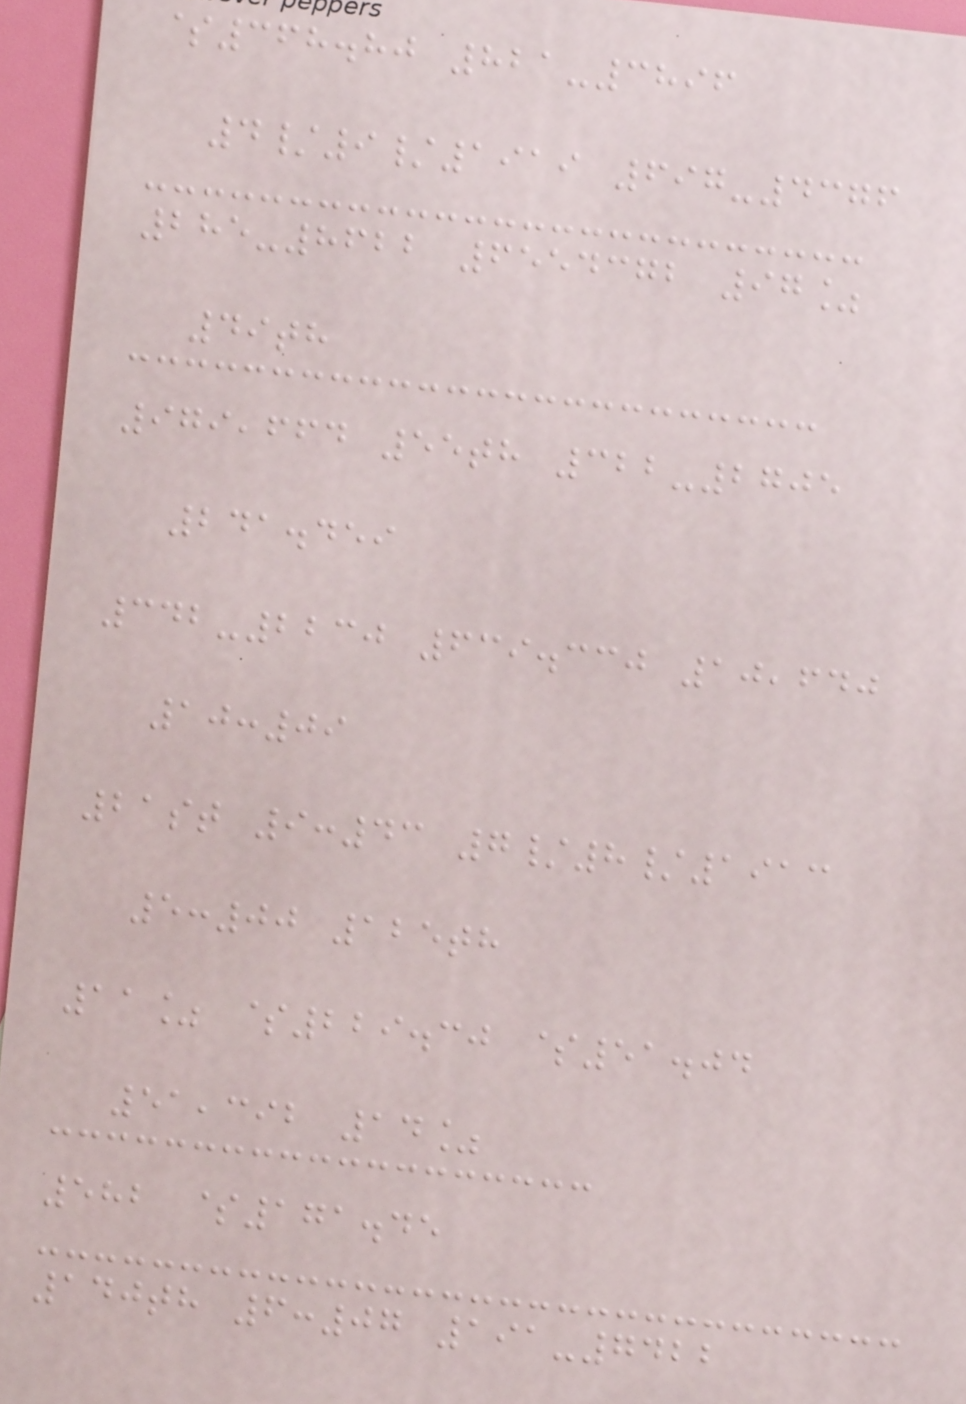$368.80 821-3896
4/9/1919 697-4376
285-8622 6554372 97%
49th
979,664 55th 322-2705
241.459
342-2230 639.330 10,640
10:09
21st 9:43 7/8/1913
5:00 125th
11% $229.30 $51.04
51,392 14%
582 $171.45
140th 6:07 191-7422
